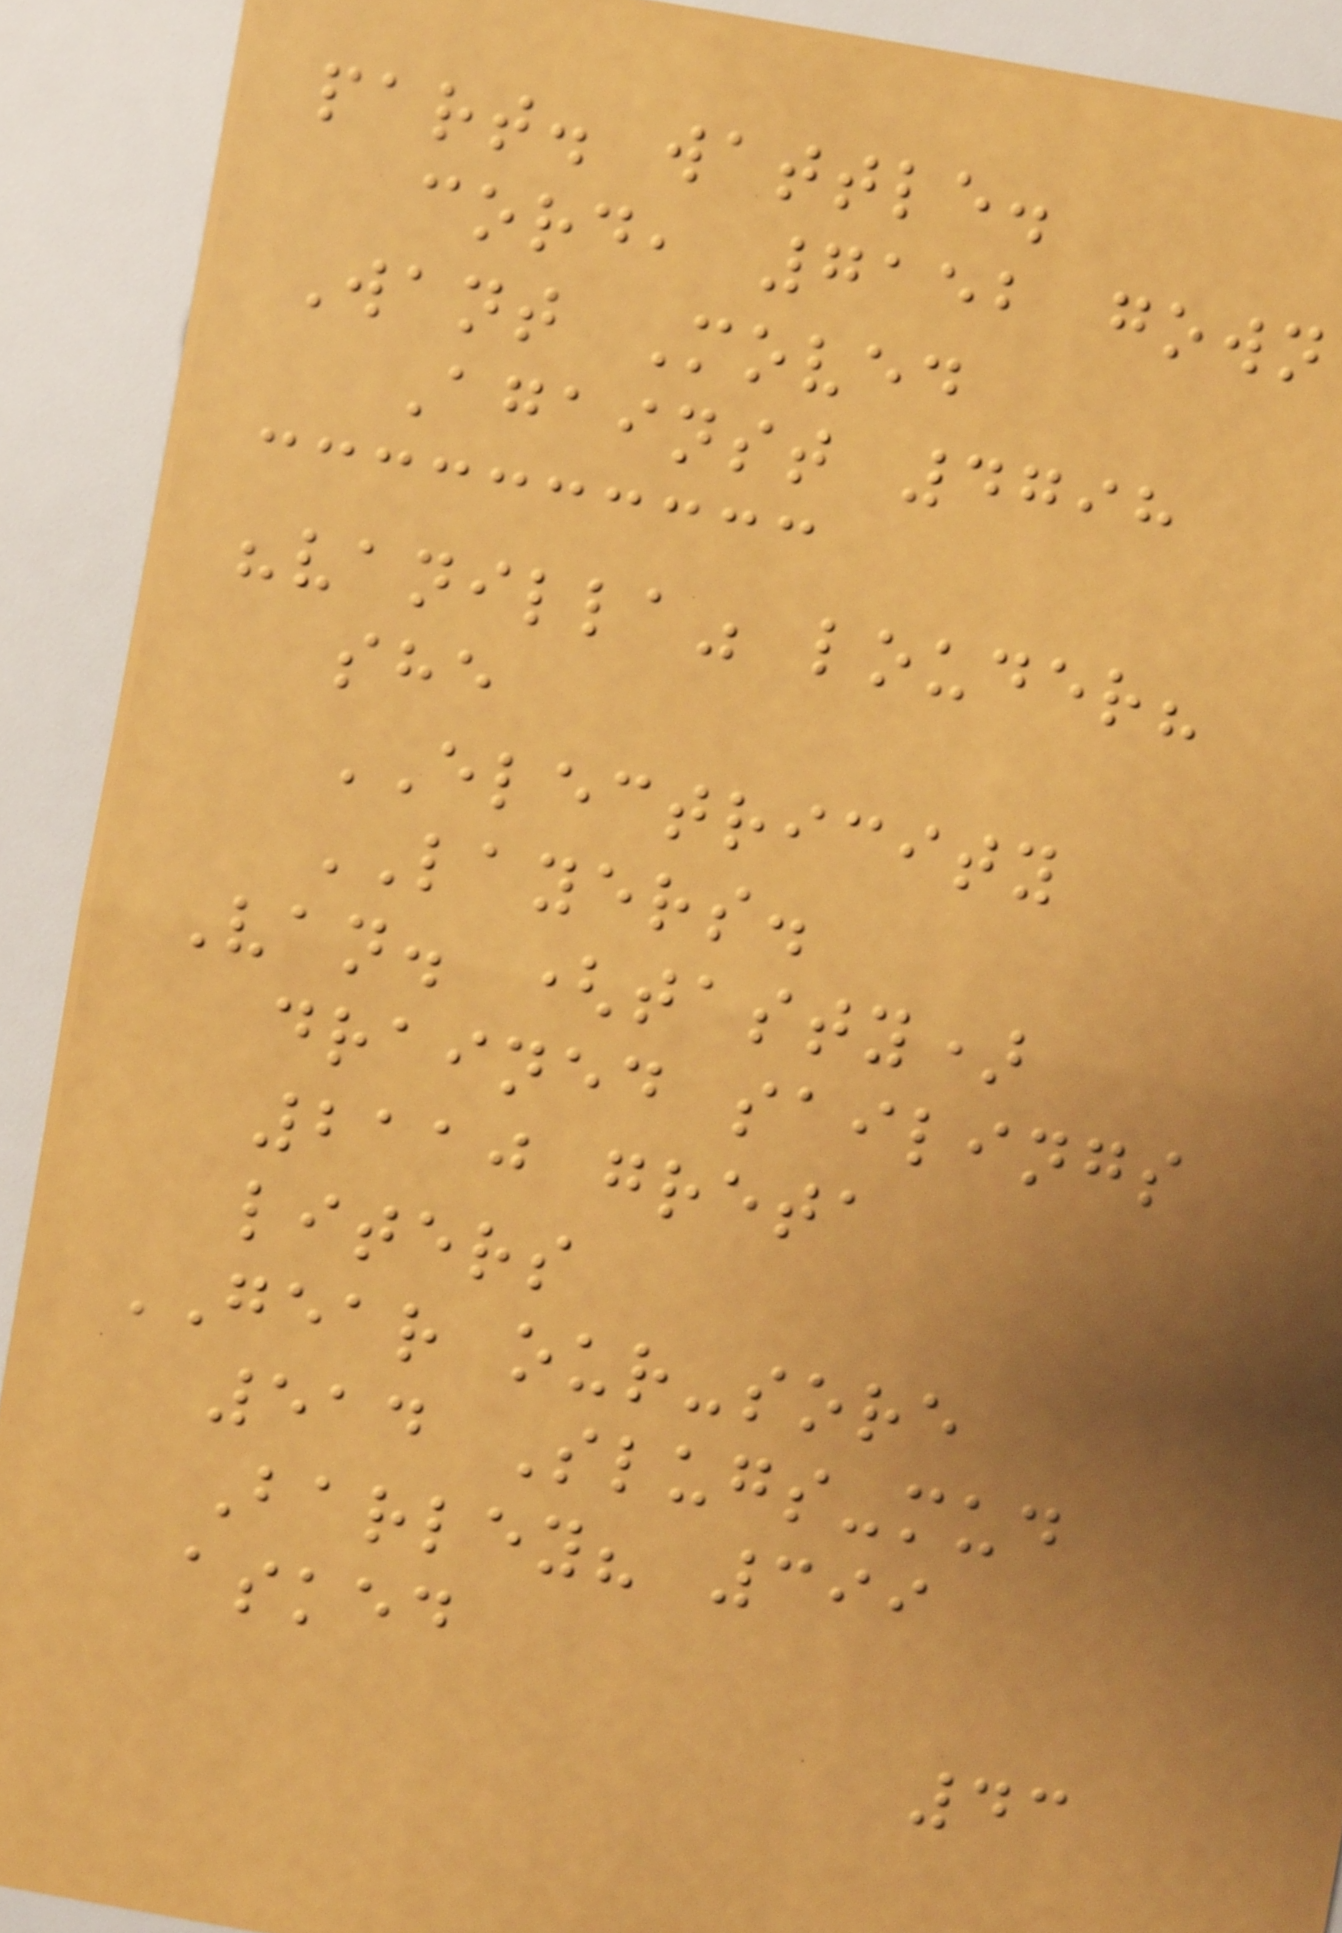part. wattle.
cord, 7152 gown
Want Moved
Against 4798
"vanilla" louder?
she
ELECTRICITY
LAYERS.
Van. (tasty)
drained sailings
2110 greta
liters
GEAR our-sore
514 Slugs-mud
Barley? 399
asked
43
